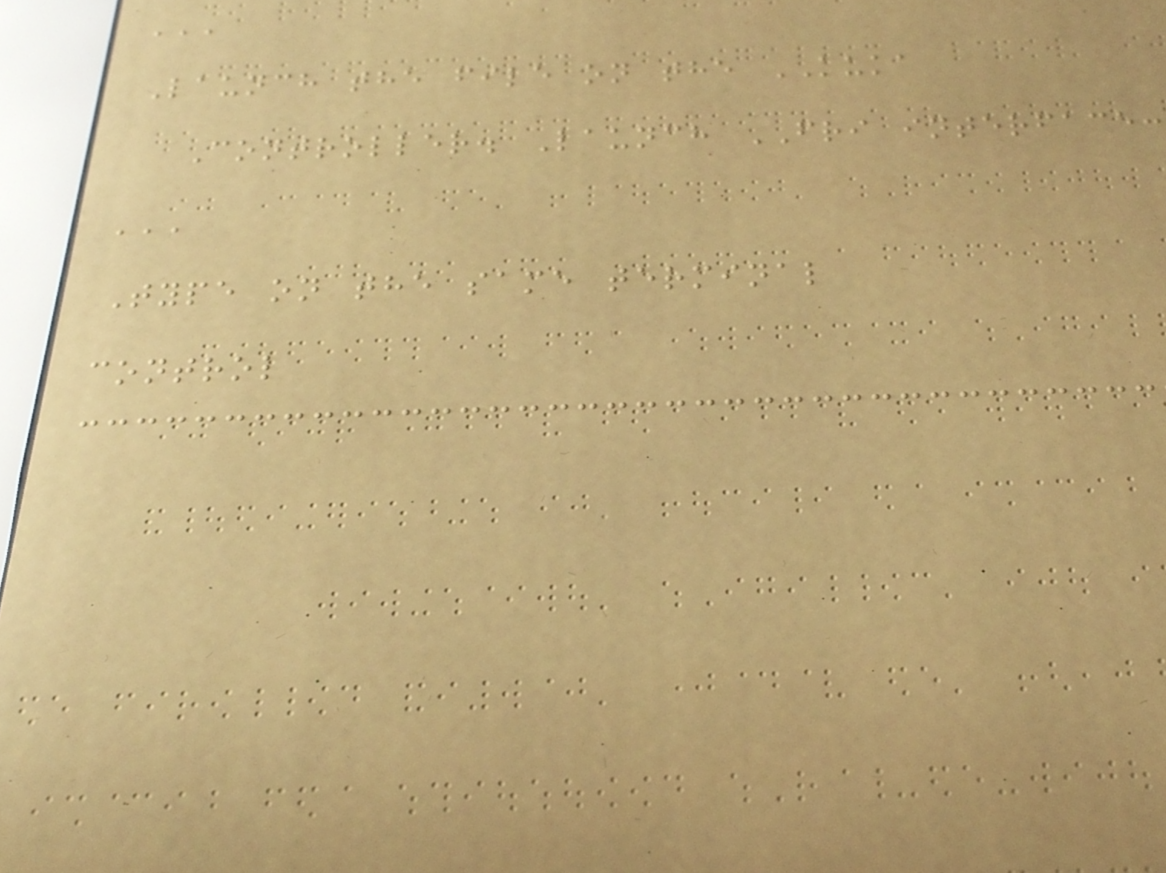'''
Launch the file on the KUKA
Controller. Launch FRI interface:
'''
Type on the same terminal
control
